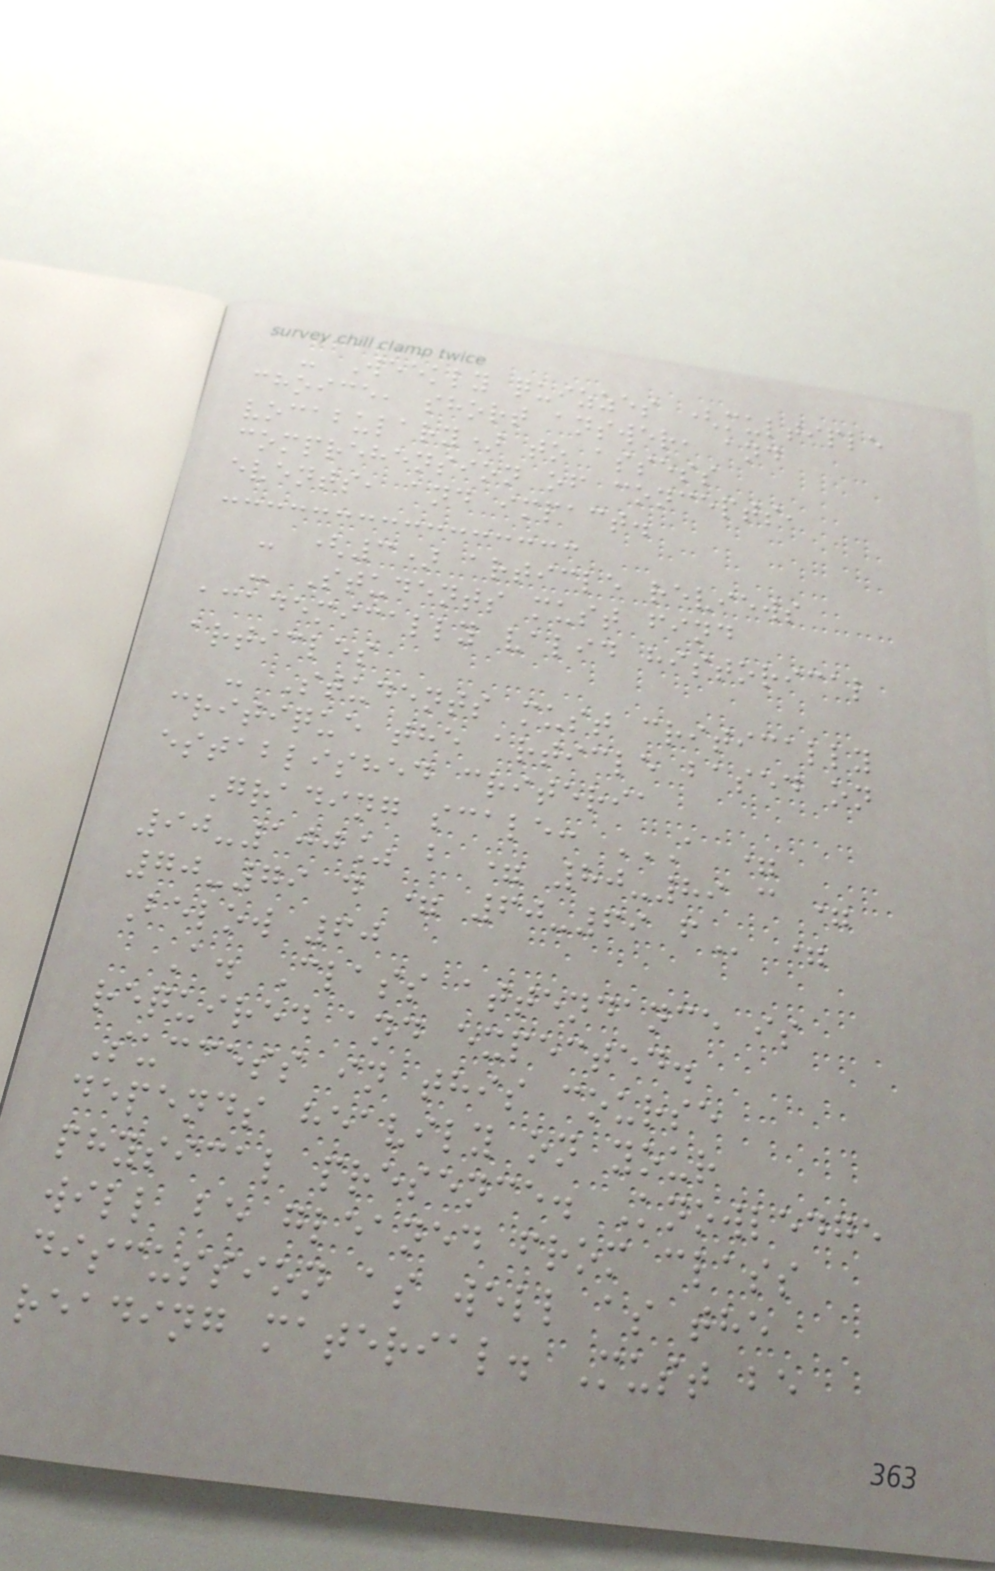- Weekly quizzes (multiple
choice, short answer, and
vocabulary) to assess
comprehension of concepts,
events, and impact.
- (3) article reviews
- Students must find
academically valid historical
articles
- Students must critically
critique the article based on
established criteria
Grading scale: A =
90-100% B = 80-89 C =
70-79 D = 60-69 F =
Below 60
A. Class attendance is
required and expected.
Success in this course
depends heavily on your
physical presence. Knowledge
will be gleaned from class
discussion as well as the
reading material. Must be
